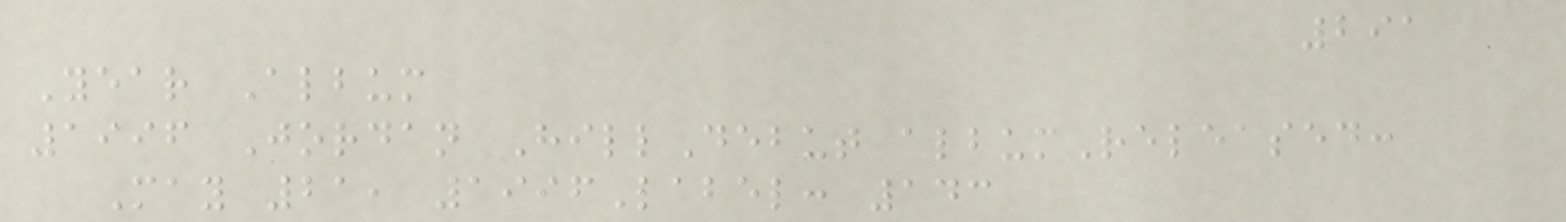291
Year Album
1996 Jordan HillDebut albumReleased:
May 21, 1996Label: 143
